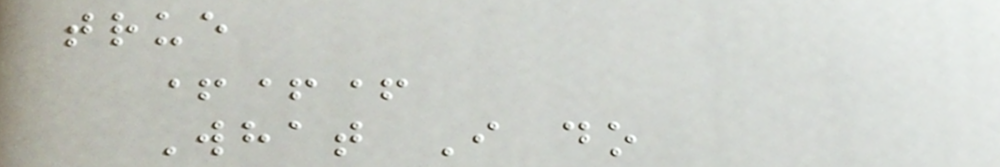true
+++
What I do
